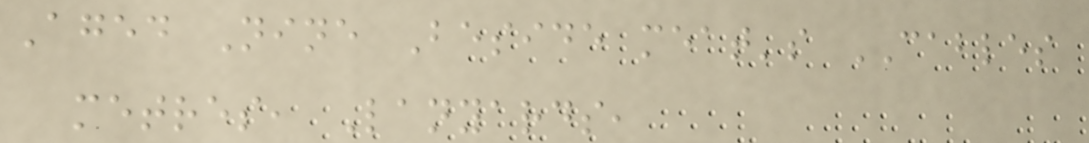Aged Nine Beside meat's CABLES
metres, Lanyards,
